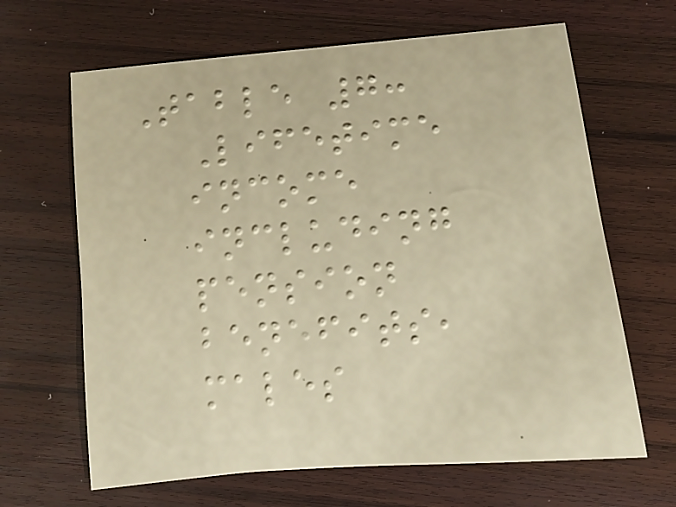Table 7:
Lifetime
income
including
pension
benefits,
males
